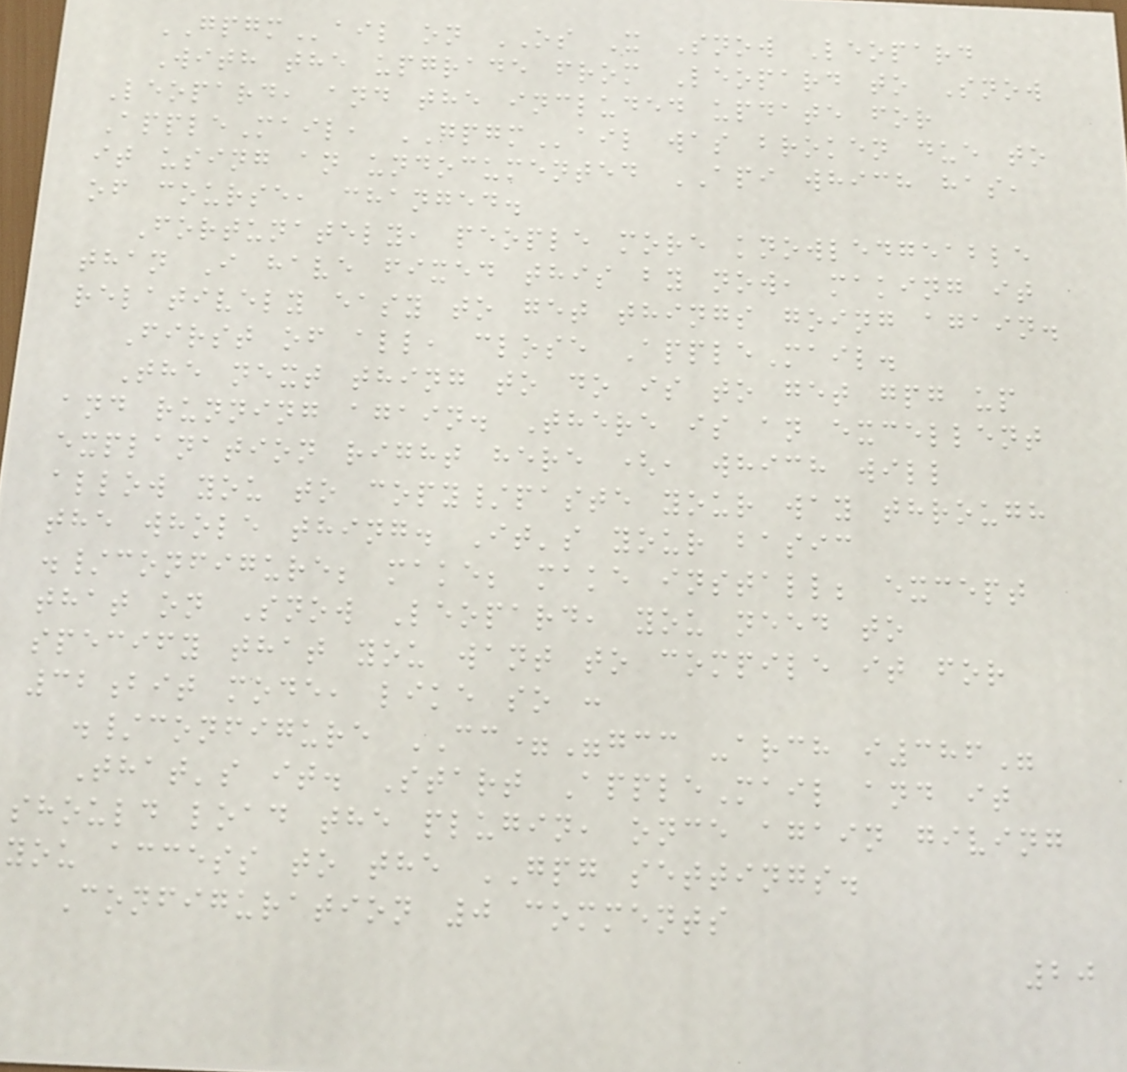GPGMail on OS X Snow Leopard
With the upgrade from Leopard to Snow
Leopard, and the included update for
AppleMail, GPGMail was broken due to
it using an undocumented API which has,
of course, changed.
Fortunately, people more knowledgeable
than I have fixed this by now, making it
relatively easy to get things going again.
First of all, close AppleMail.
The next thing to do is to get gpg up
and running again. There is an excellent
explanation right here (, which will
allow you to copy/paste your way through
the whole thing. It's your basic
./configure; make; make install; except
that on Snow Leopard, you need to
specify that you want to compile it for
32bit mode, like so :
./configure CC="gcc -arch i386"
That's it. Start AppleMail and it
should load the plugin, once again giving
you access to the GPG settings.
Configuration 0 comments
20
